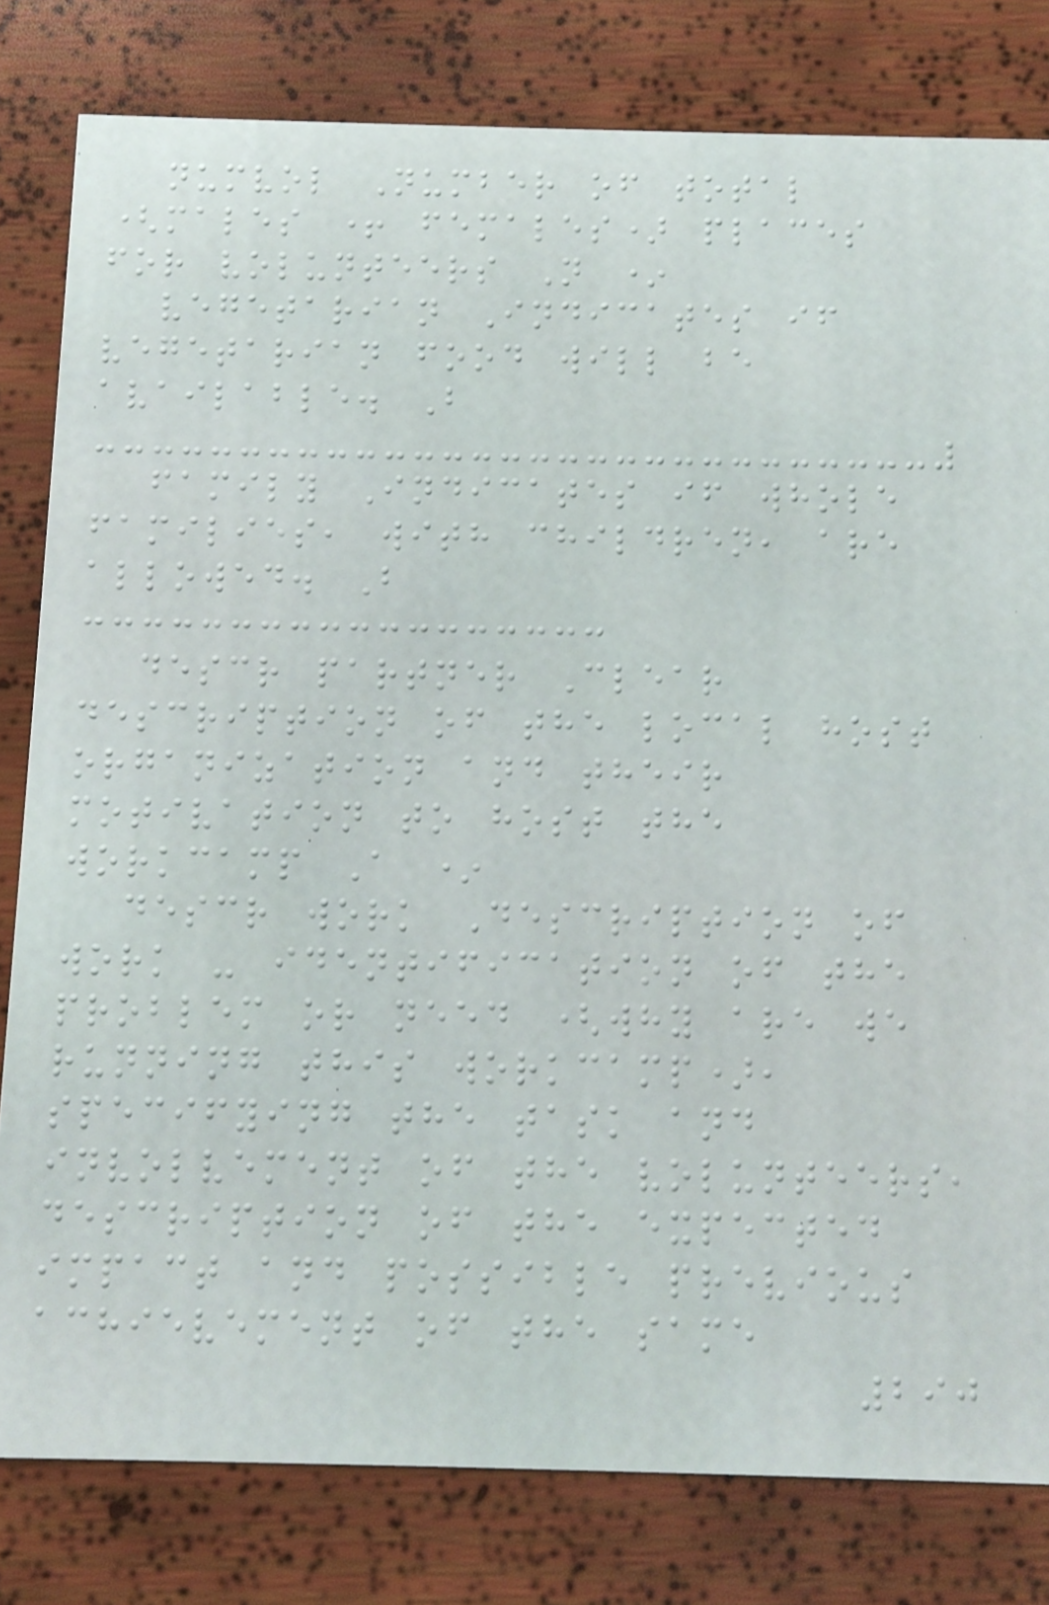numvol Number of total
(males + females) places
for volunteers N *
vegetarian Indicates if
vegetarian food will be
available. B
family Indicates if whole
families, with children, are
allowed. B
descr partner Clear
description of the local host
organization and their
motivation to host the
workcamp A *
descr work Description of
work - identification of the
problem or need (why are we
running this workcamp),
specifying the task and
involvement of the volunteers,
description of the expected
impact and possible previous
achievement of the same
290
